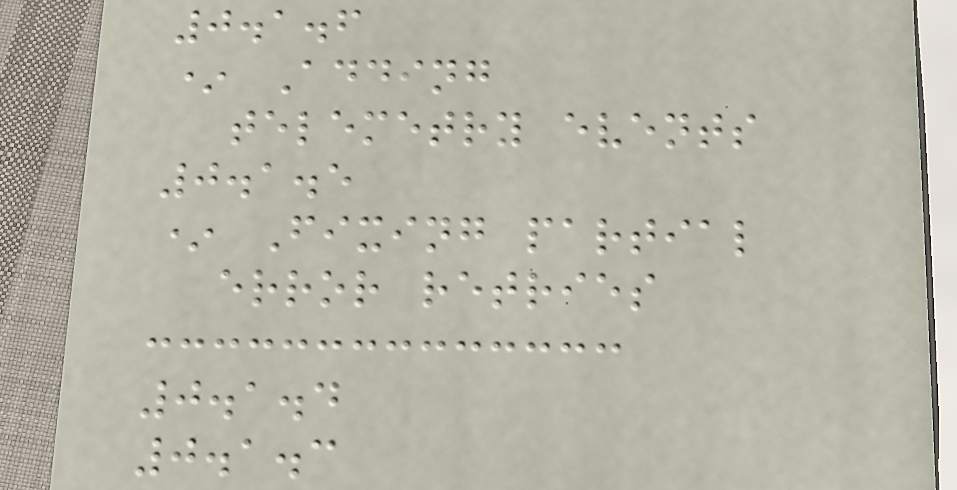0.1.6
* Adding
telemetry events
0.1.5
* Fixing partial
error retries
0.1.4
0.1.3
